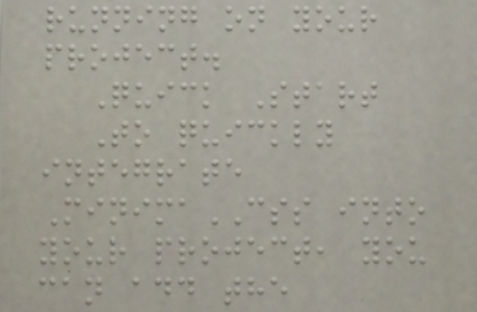running on your
project.
Quick Start
To quickly
integrate
MinimaCSS into
your project, you
can add the
